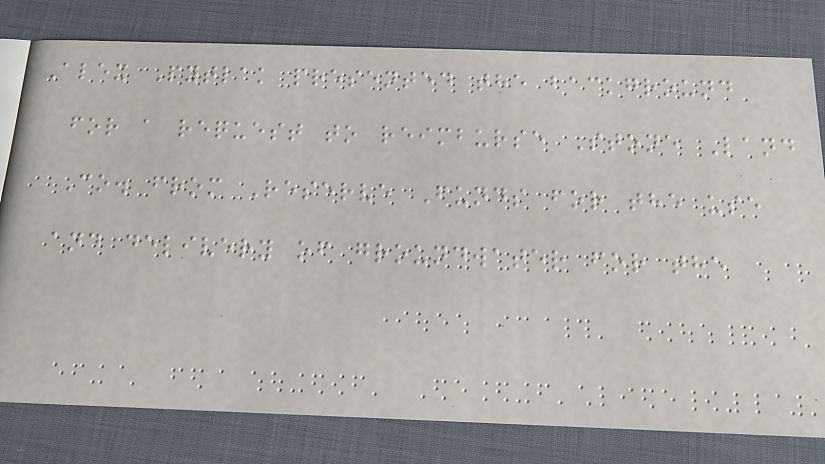Alex Pytlak presented the background
for a request to reimburse Stone Land
Co. from Reserve Funds for the use
and delivery of groundwater for the
